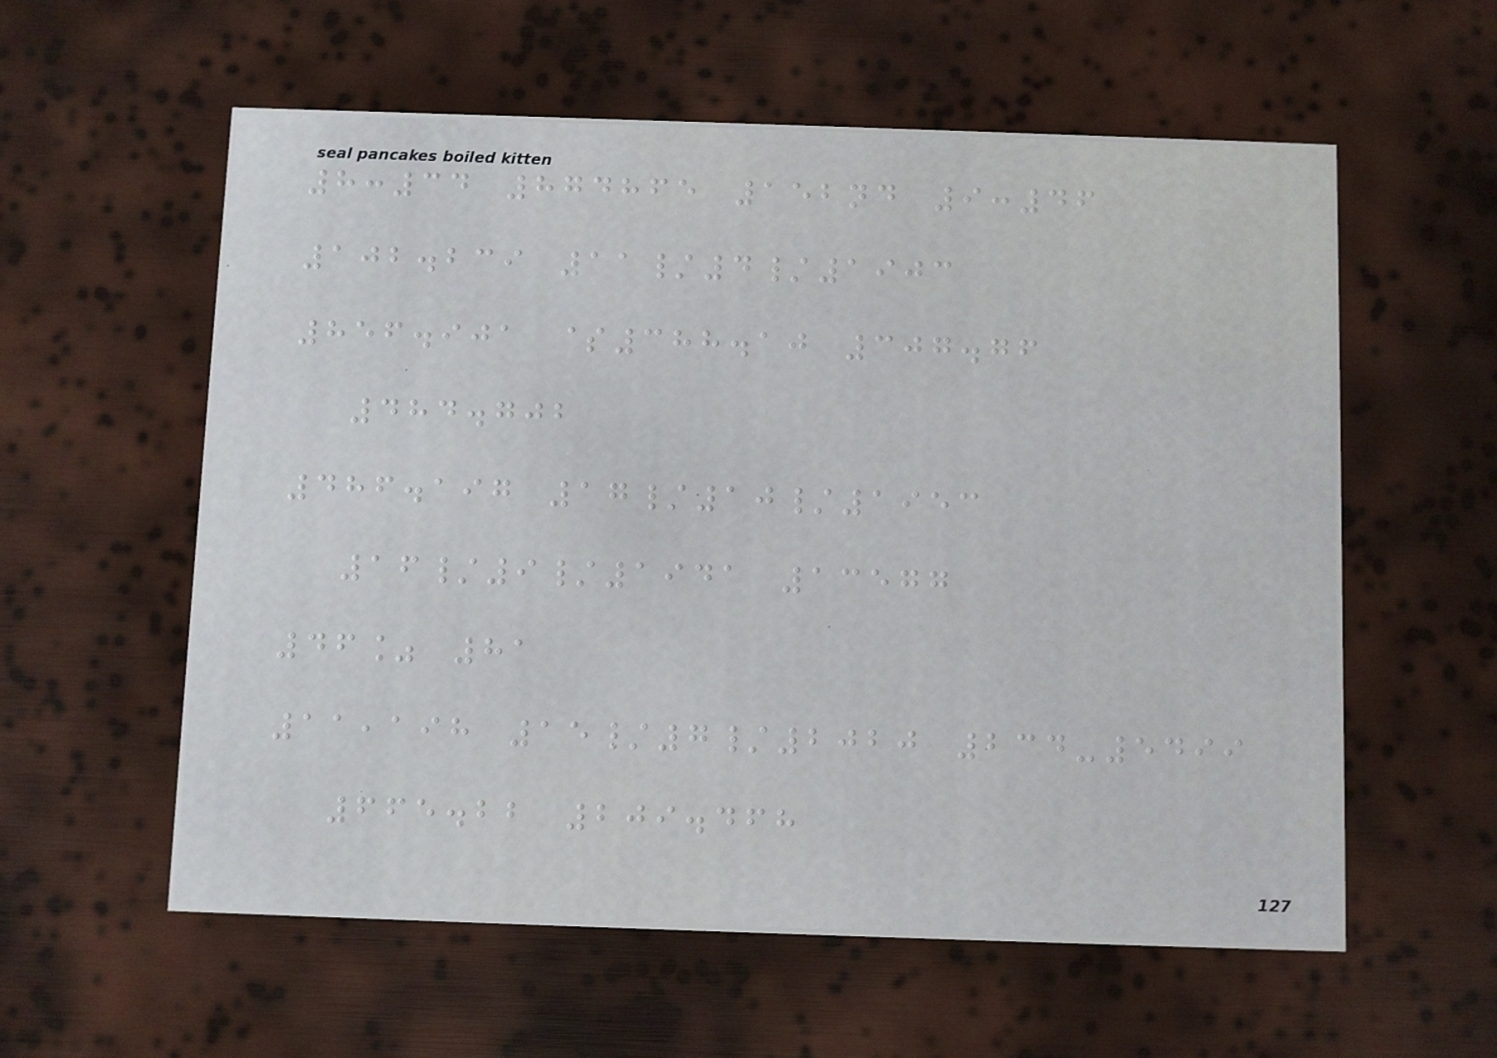8:34 874865 152nd 9:46
102.239 11/4/1903
856.901 $388.10 307.76
484.702
486.197 17/10/1953
16/9/1941 13577
46% 81
11,198 15/7/2020 234-5499
665.22 209.468
